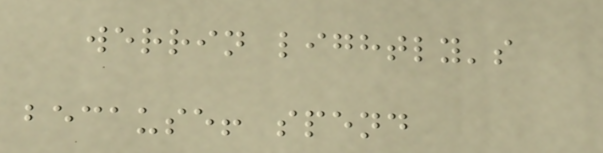werrin lightly's
because! spend
